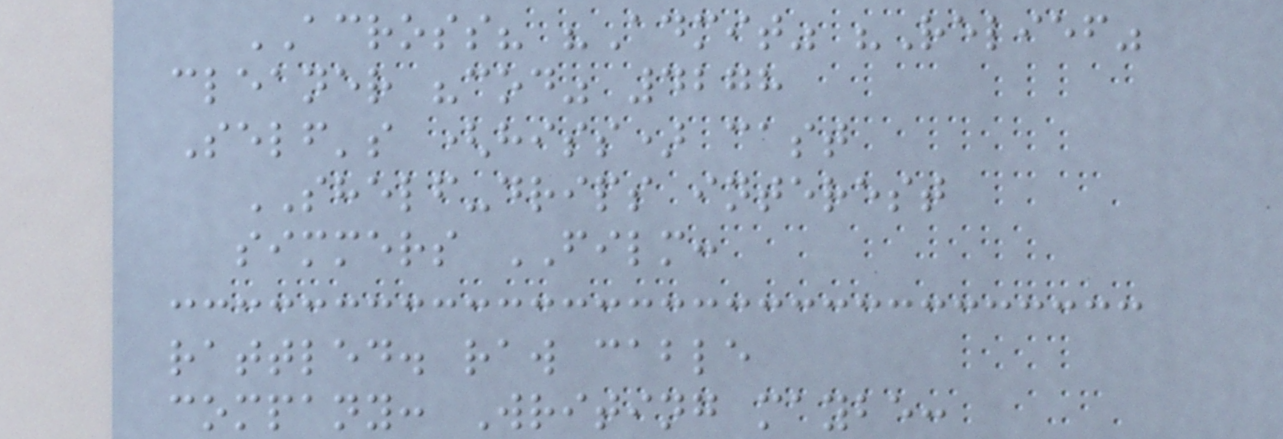ACROSS? "Admit" "Relief"
cleaner "cod" 4278
Self's (hiss) cast
SHELF-drips interest
simmers FILM:
rattled. raw cable
company: Writing maybe:
